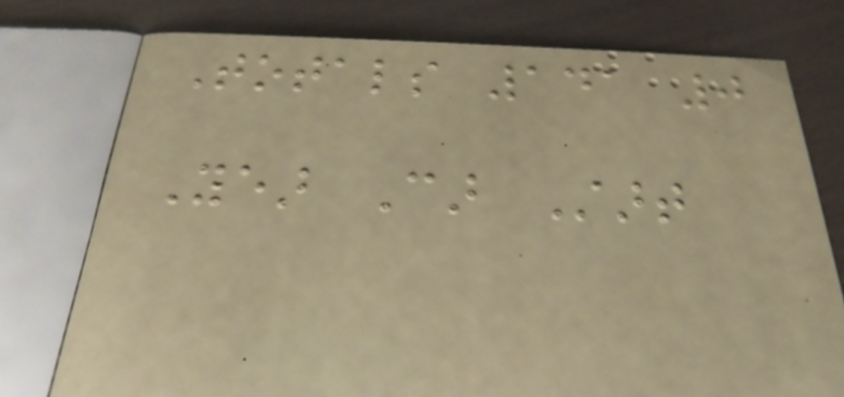Totals 141 0
Year Car Start
